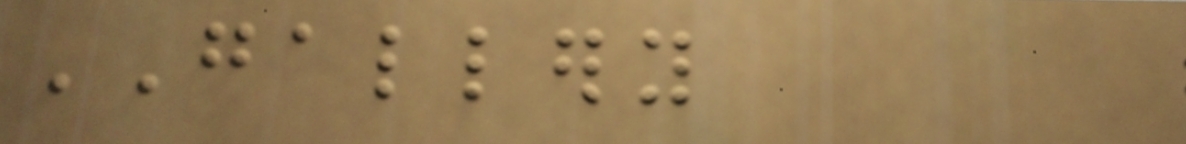GALLERY
